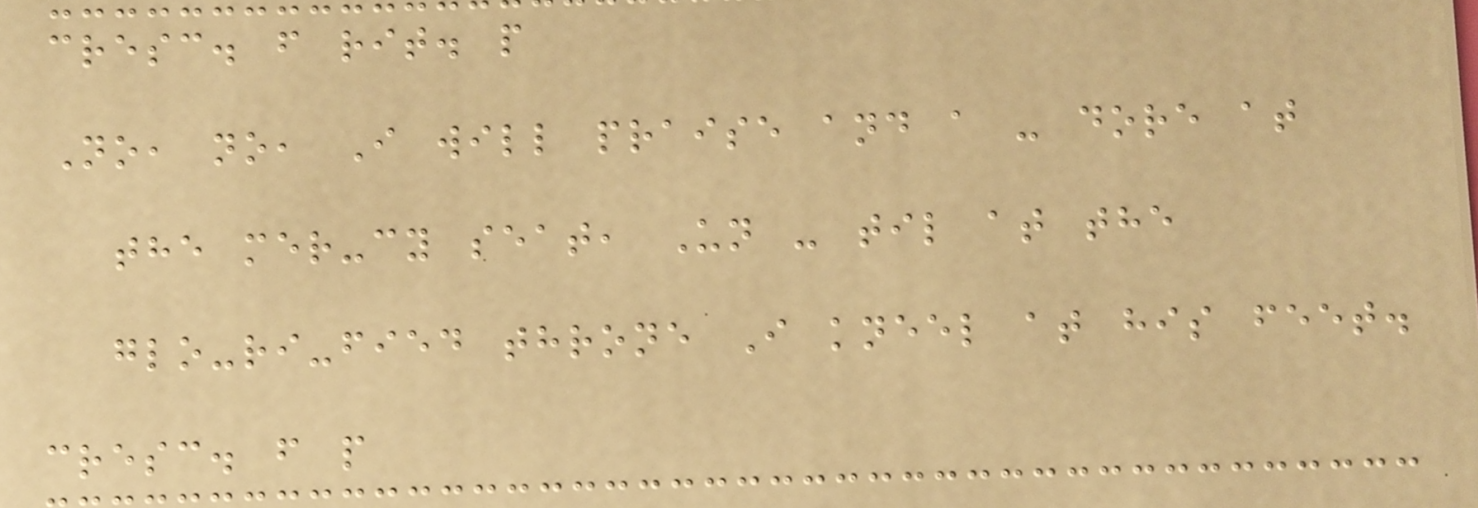cresc. f rit. p
No, no, I will praise and a - dore at
the mer-cy seat, Un - til at the
glo-ri-fied throne I kneel at his feet.
cresc. f p
